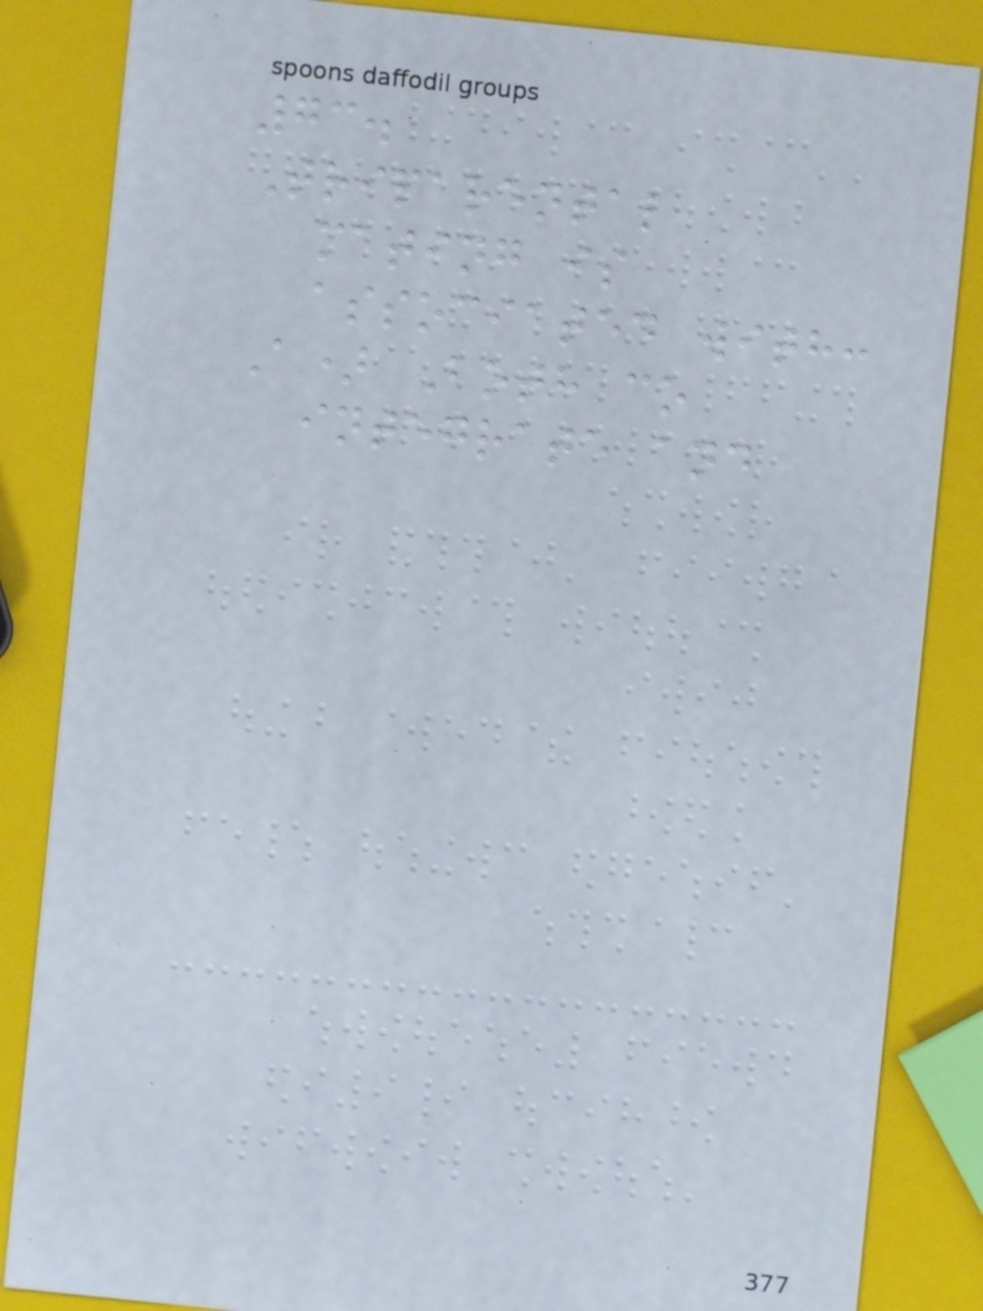73.
Triparental
mating is
associated with:
A) Both co
integrate and
